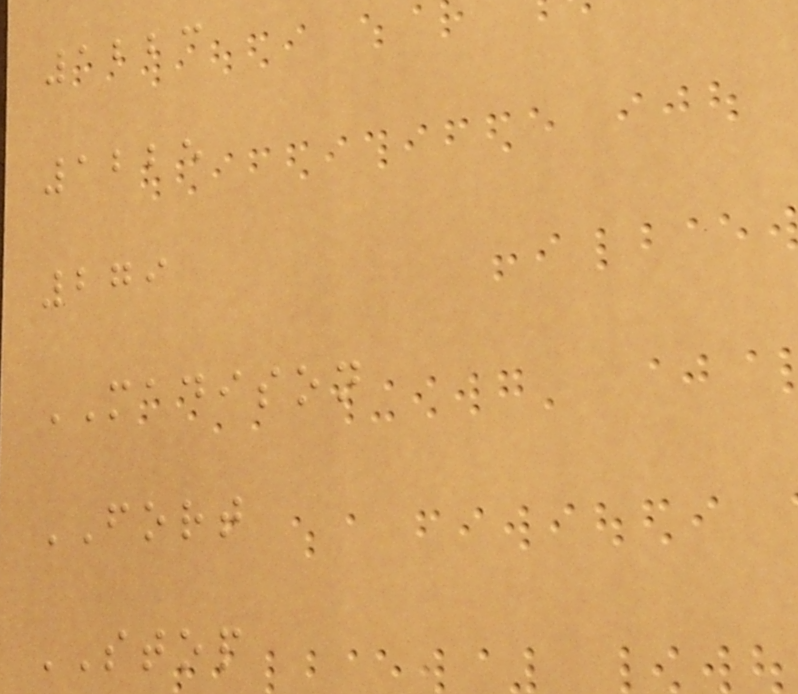1223
1225
279
MADISON
FORT
STOP
